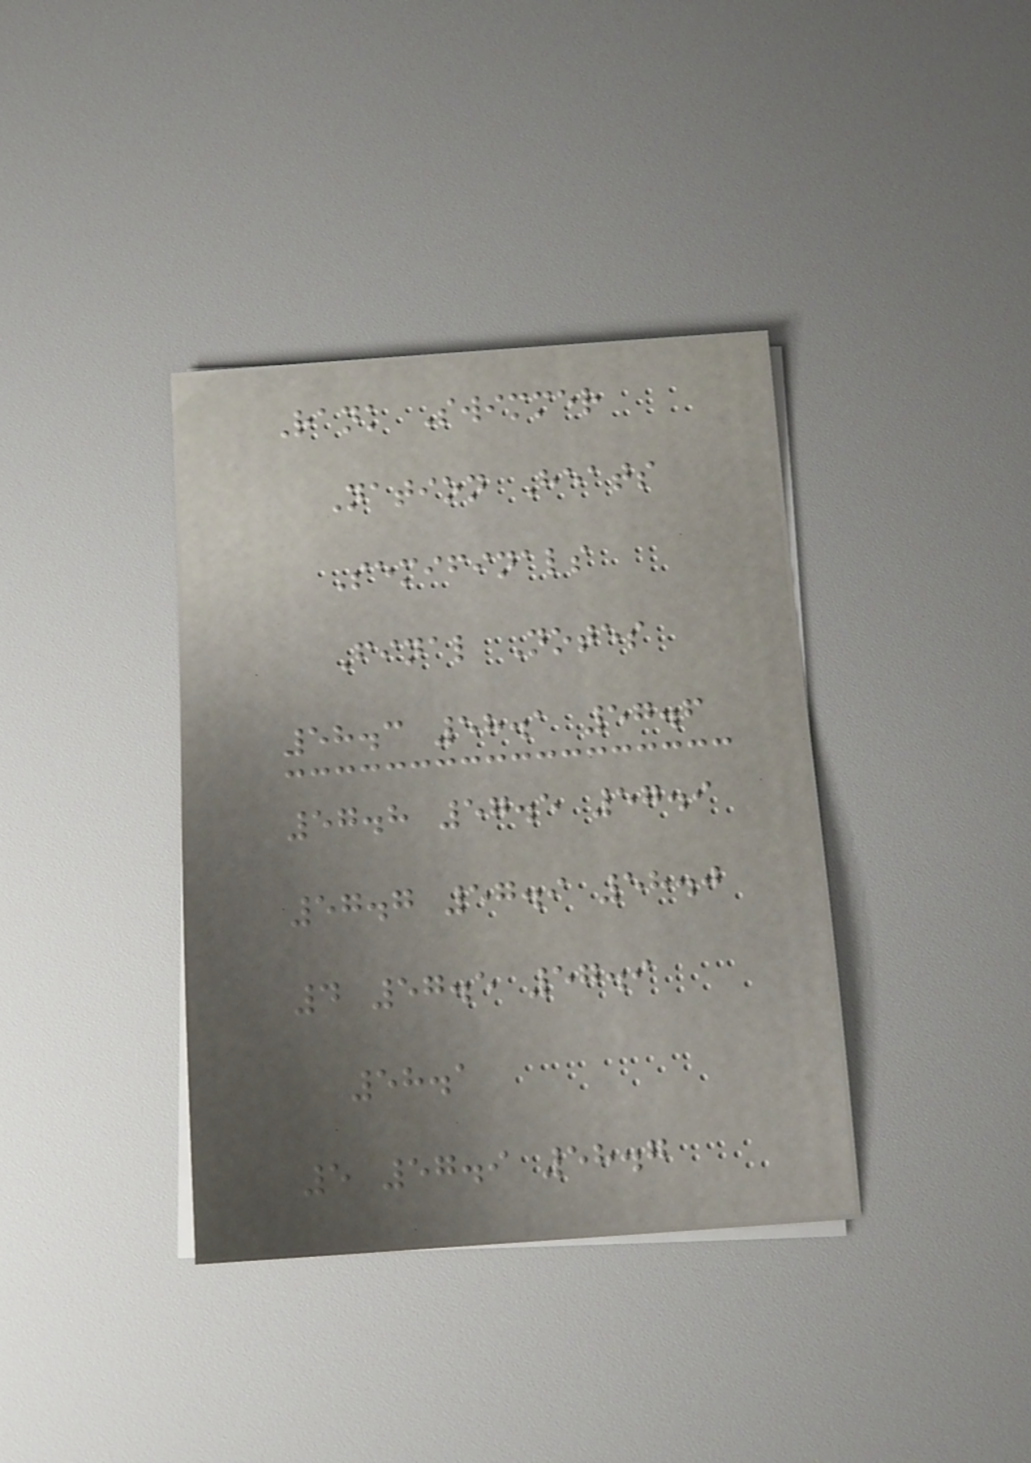Rank Swimmer
Nation Heats
Semifinals
Final Notes
58.3 58.1 57.6
57.8 57.5 57.9
57.7 57.9 58.0
4 57.5 57.9
58.1
5 57.9 58.7
